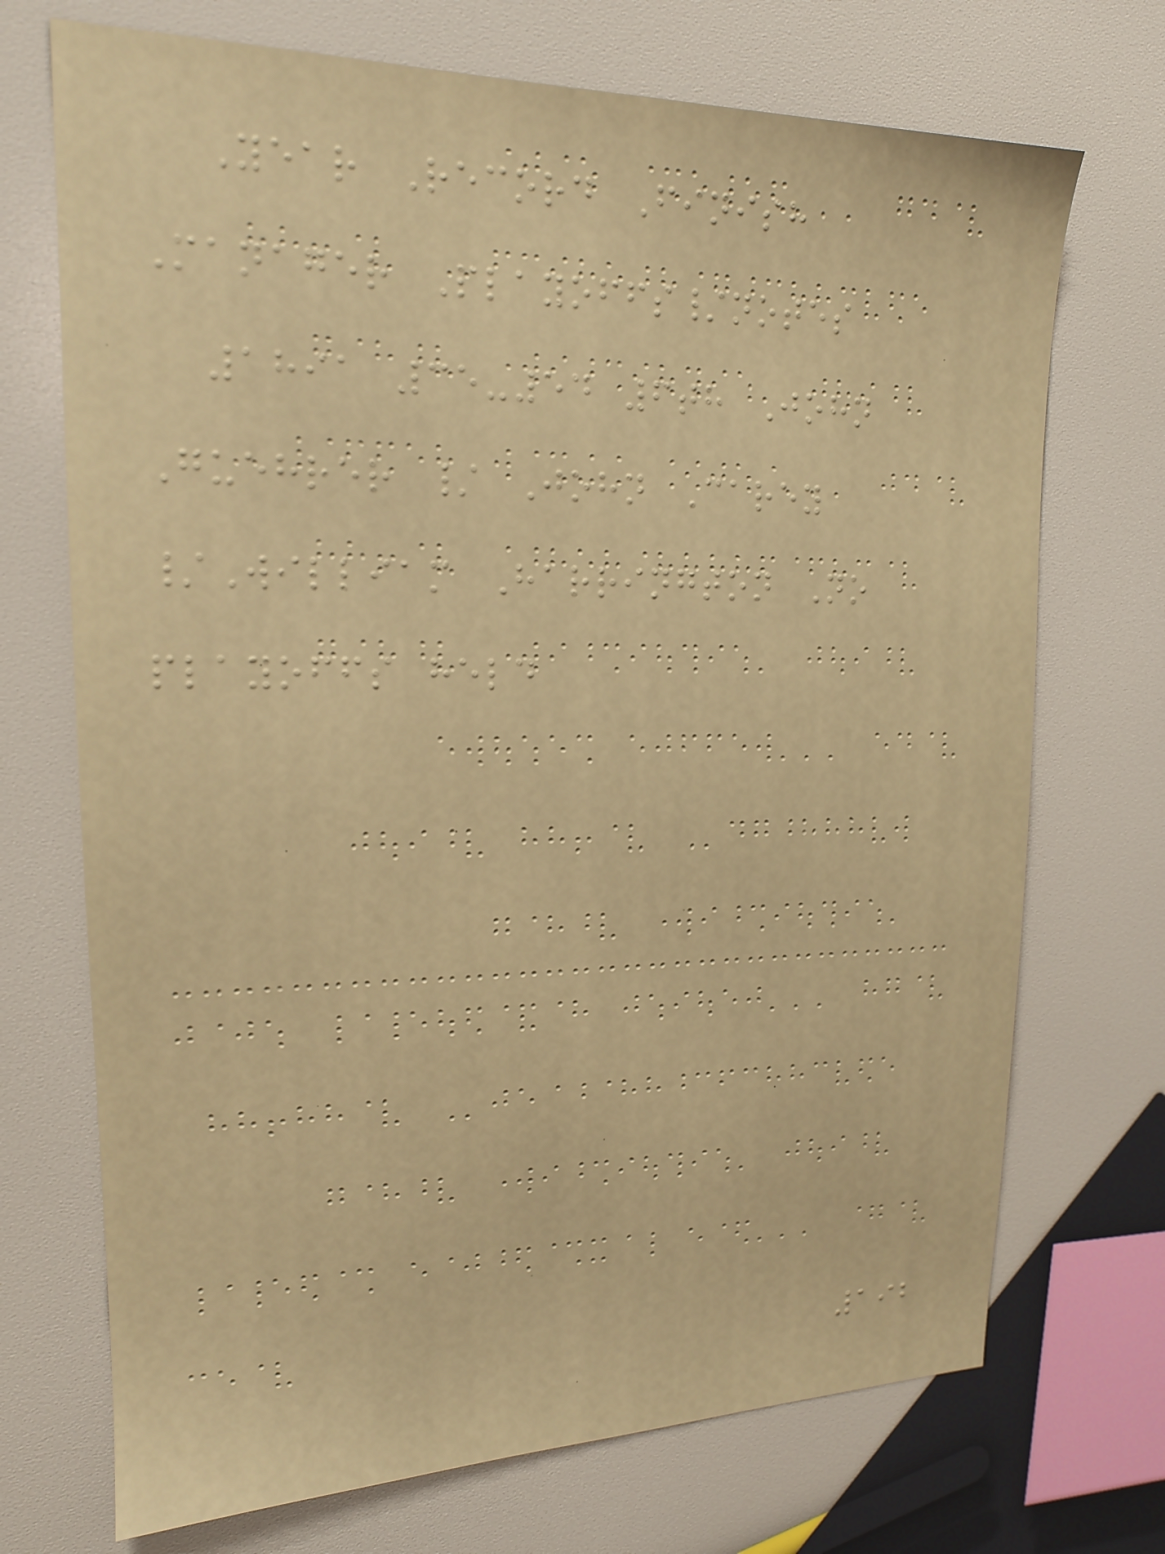Year Record Finish
Manager Playoffs/notes
1891 35-54 6th John
Guehrer / John Carey
/William Harrington No
playoffs held
192
